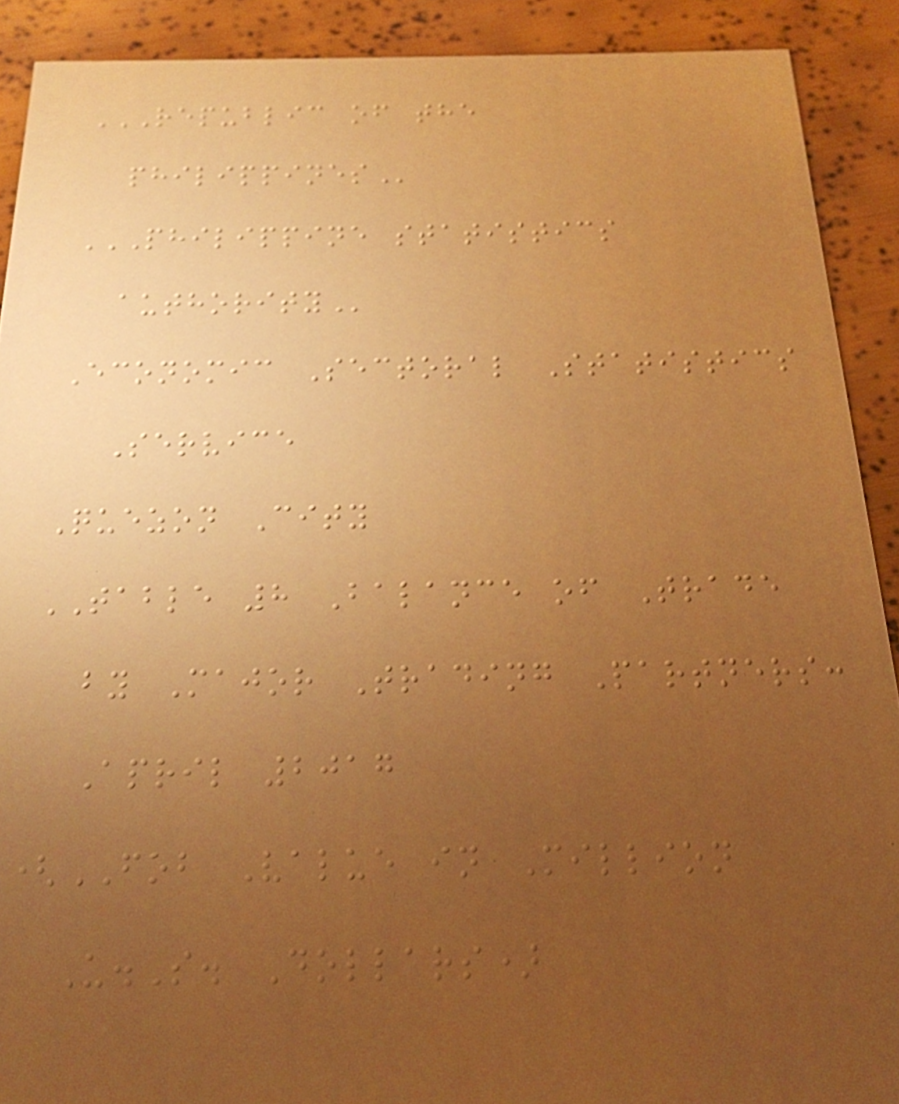REPUBLIC OF THE
PHILIPPINES
PHILIPPINE STATISTICS
AUTHORITY
Economic Sectoral Statistics
Service
Quezon City
TABLE 8 Balance of Trade
by Major Trading Partners:
April 2017
(FOB Value in Million
U.S. Dollars)
